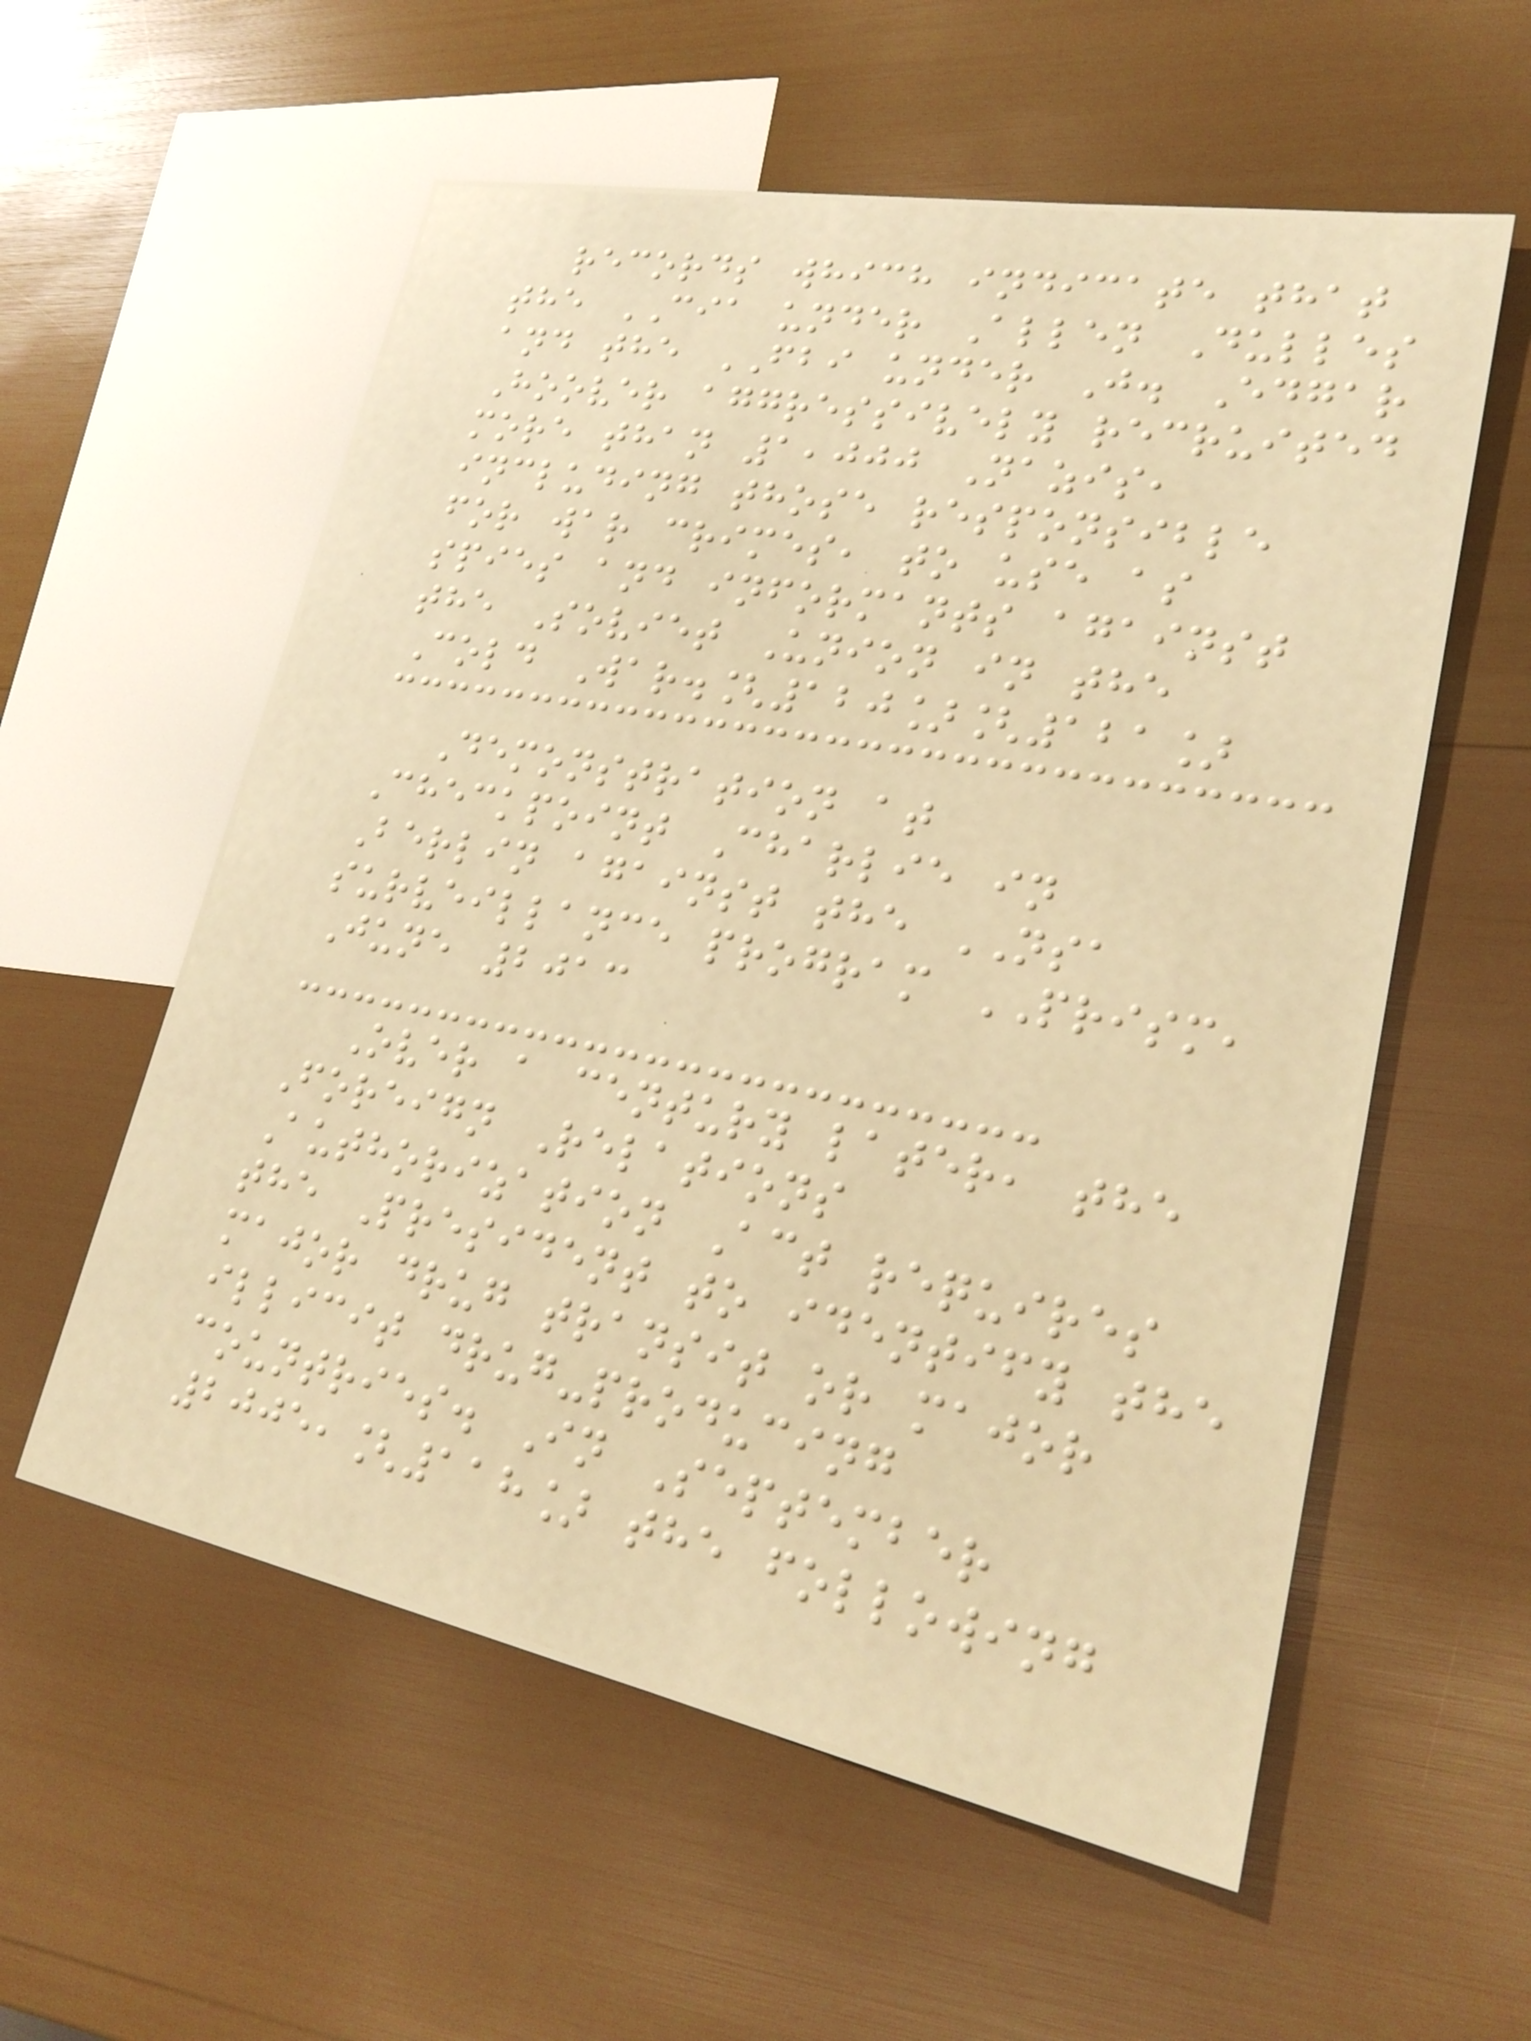records which indicate that
the CIA under Allen Dulles
and the FBI under J. Edgar
Hoover aggressively recruited
more than 1,000 Nazis,
including those responsible
for war crimes, to use as
spies and informants against
the Soviet Union in the
Cold War.[120][121]
Demonstration at
Checkpoint Charlie in
Berlin against the NSA
surveillance program PRISM,
June 2013
Over a century later, the
Foreign Relations
Authorization Act requires
the President to identify the
major drug transit or major
illicit drug-producing
countries. In September
2005,[118] the following
